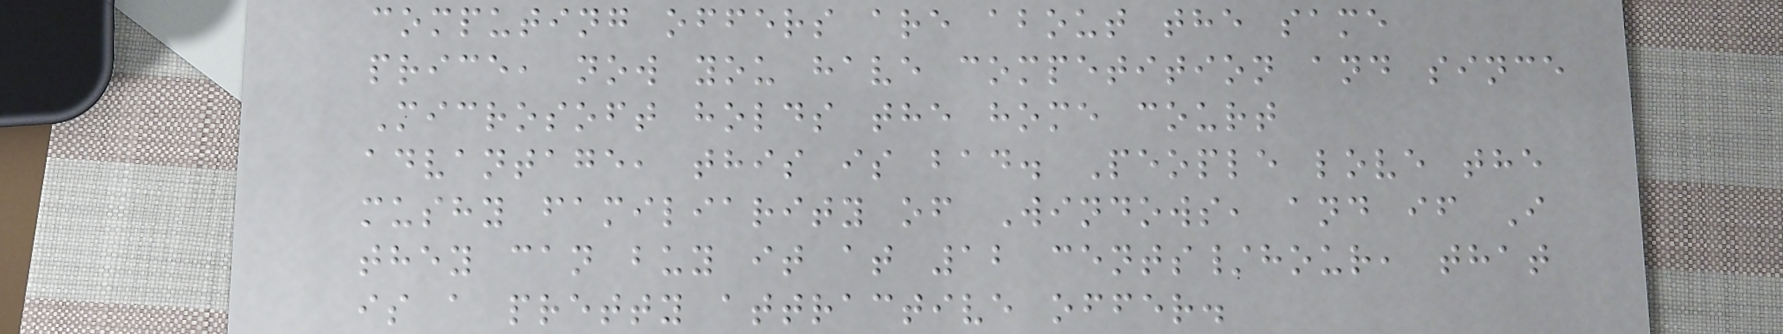computing offers are about the same
price, now you have competition and since
Microsoft holds the home court
advantage, this is bad. People love the
mushy familiarity of Windows, and if I
they can buy it at 12 cents/hour, that
is a pretty attractive offer.
